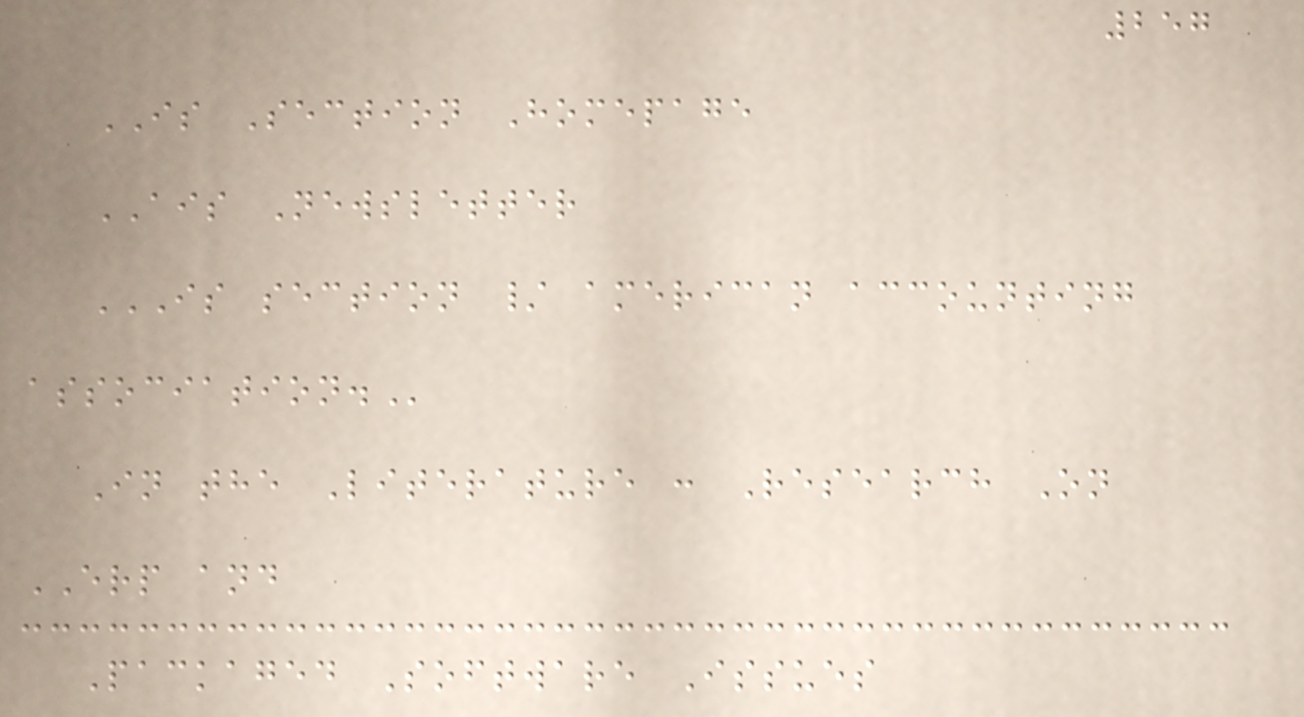257
IS Section Homepage
AIS Newsletter
IS SECTION / AMERICAN ACCOUNTING
ASSOCIATION.
In the Literature : Research On
ERP and
Packaged Software Issues
